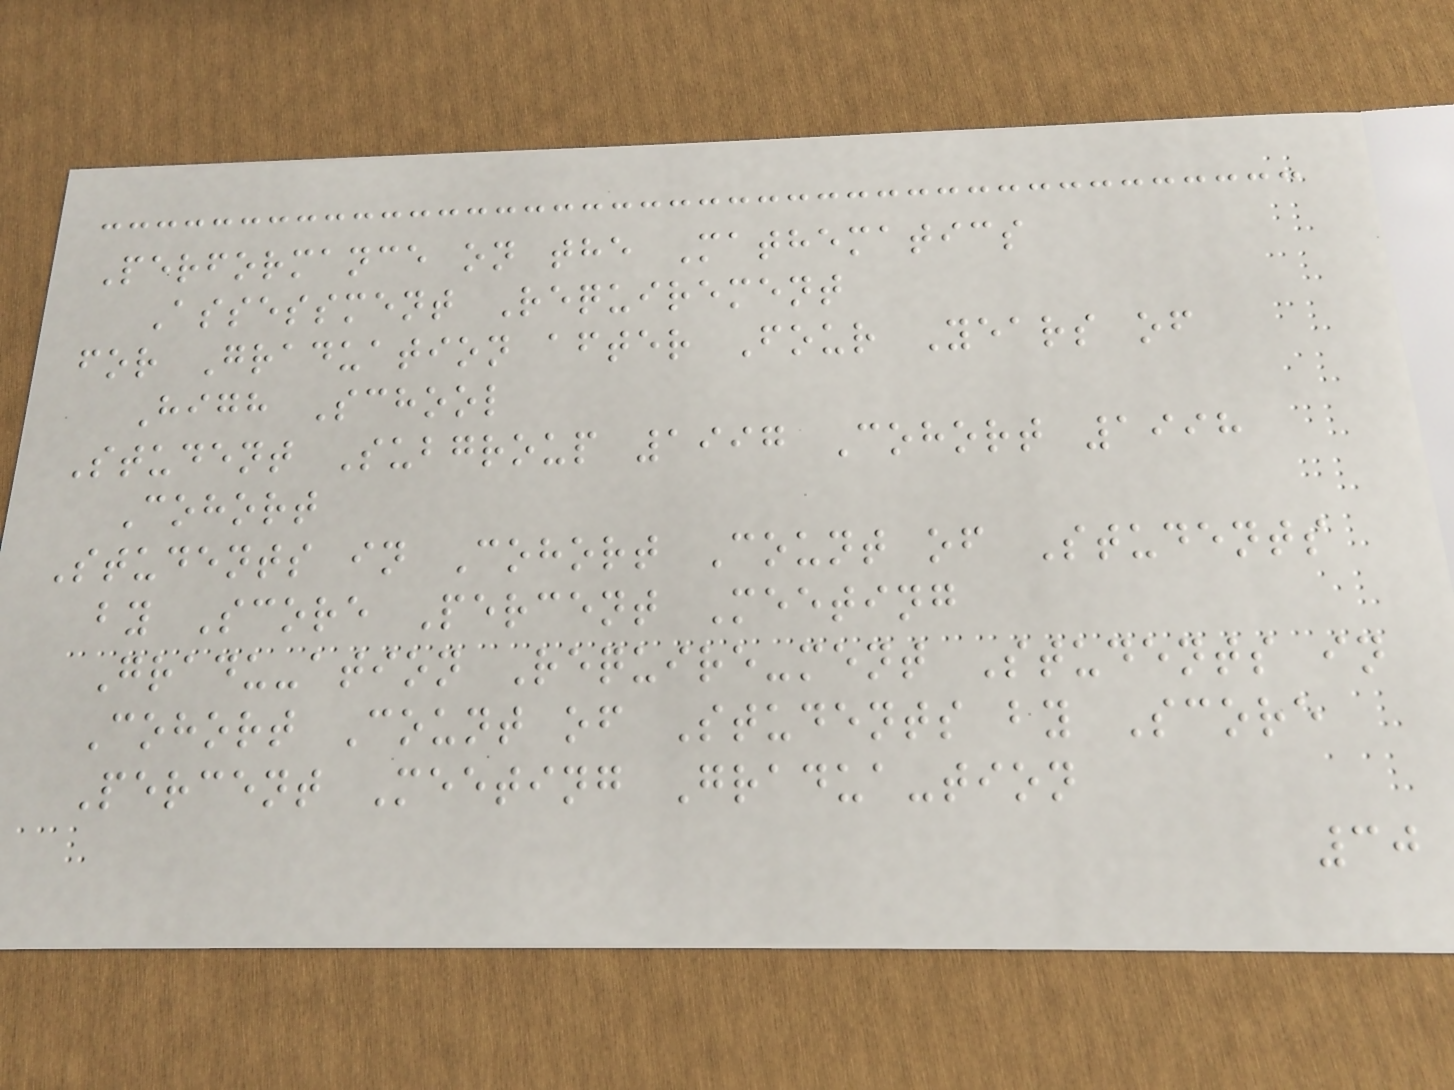Performance on the Mathematics
Assessment Requirement
for Graduation after Four Years of
High School
Student Subgroup 1997 Cohort 1998
Cohort
Students in Cohort Count of Students
by Score Percent Meeting
Gradu-ation Require-ment Students in
Cohort Count of Students by Score
Percent Meeting Gradua-tion
30
